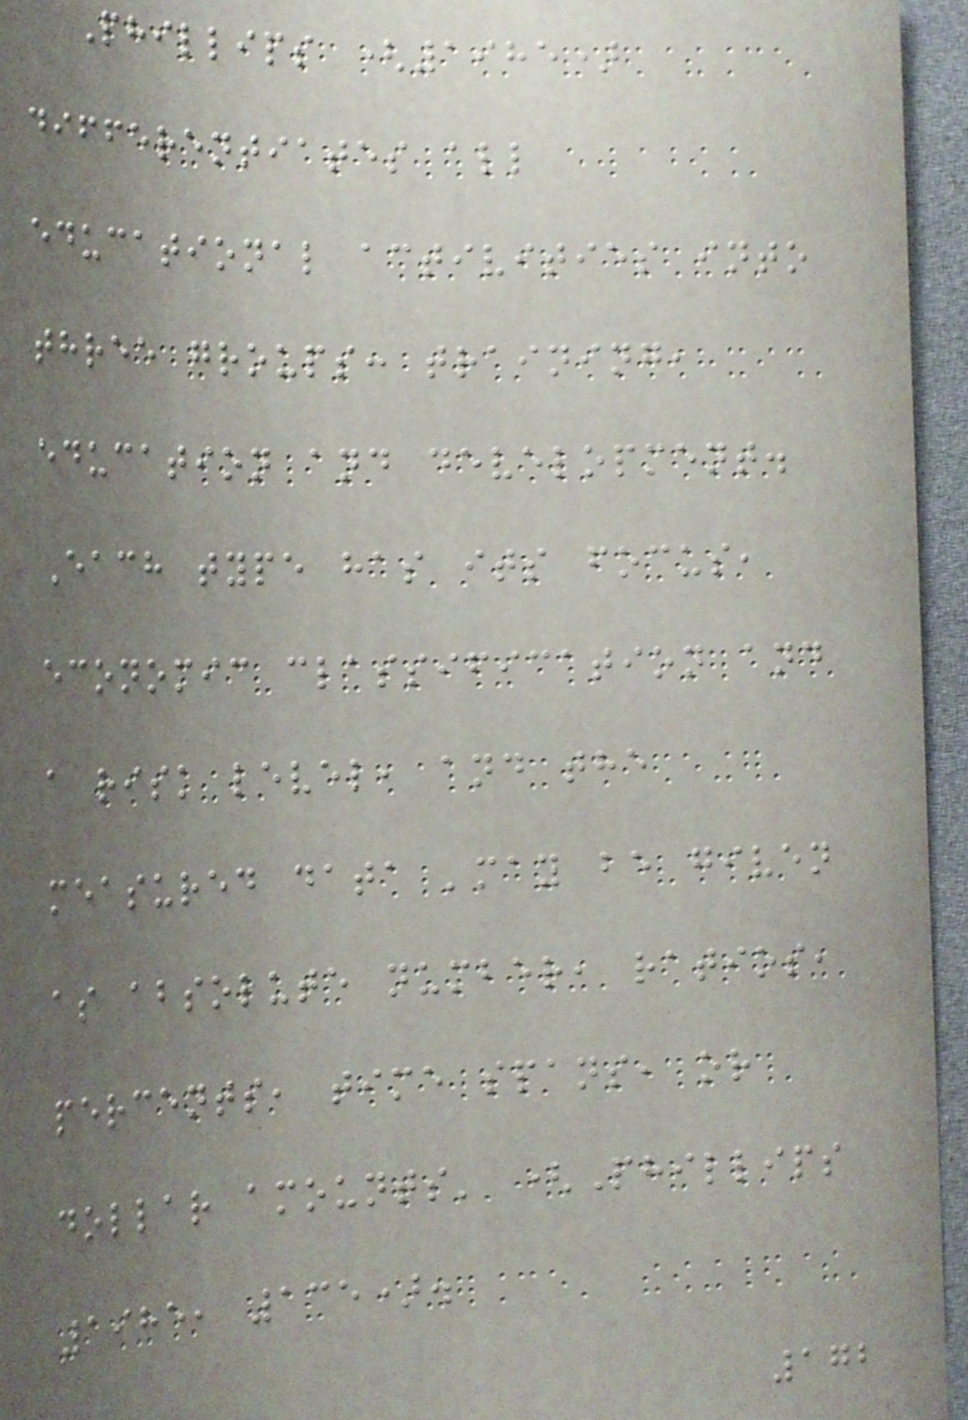Phillips (1985)
differentiates all
educational activities into
three groups: training,
education and development.
Each type has its focus,
economic classification and
a risk level, and the
measured data 'may be given
as absolute number, ratios,
percents, time spans, or
dollar amounts' (Phillips
1985, 135).
172
